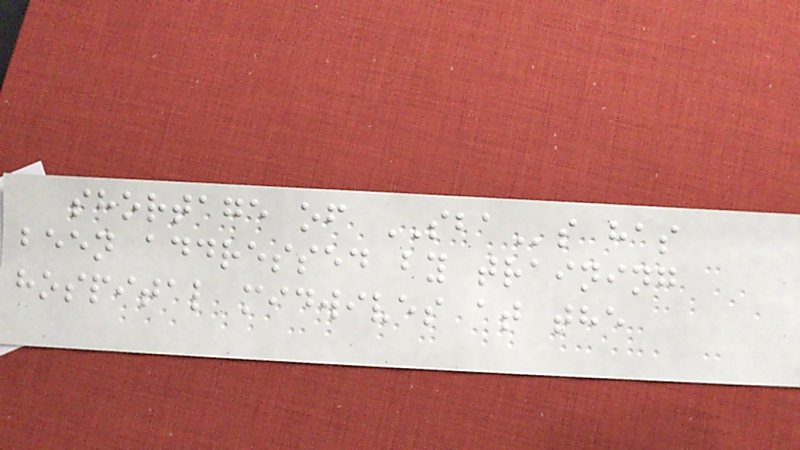shortage of SBAs has
been addressed by training
hospital midwives at the
